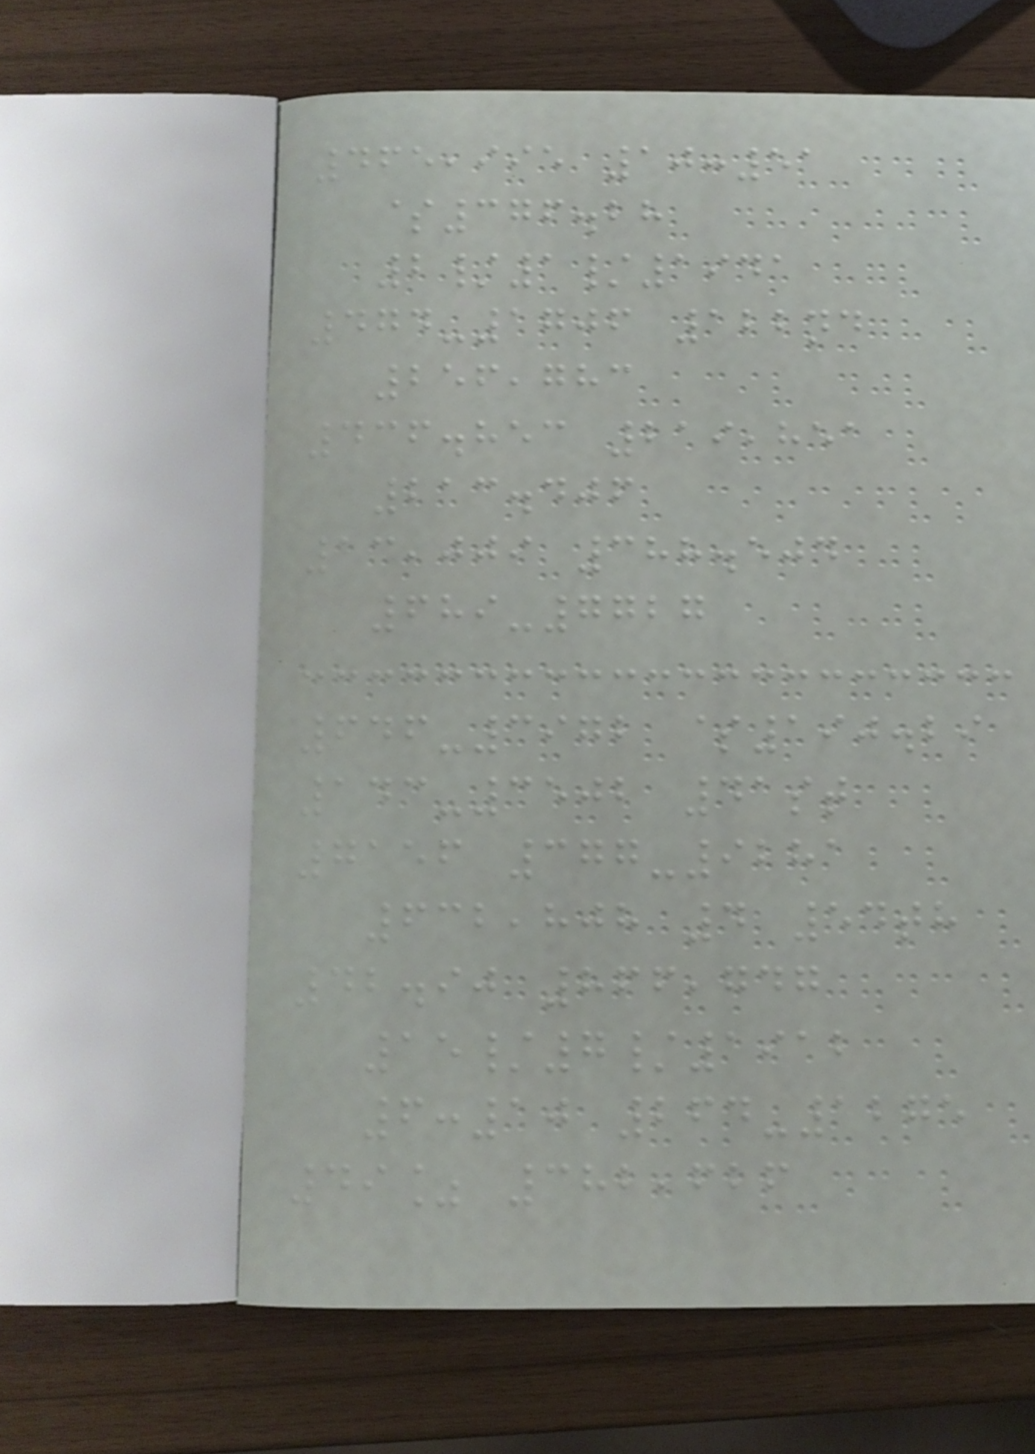465,995 10:51
$376.28
2/1/1941
474-1706 122nd
256,783
436.853 219,851
213.406
13,009 388.504
689-7727
646-3972 $190.29
143-3502 41st
7156 377-9281
632,808 4 54th
42.90 866,747
15/7/1912
6:10 264-1275
49% 382,626
